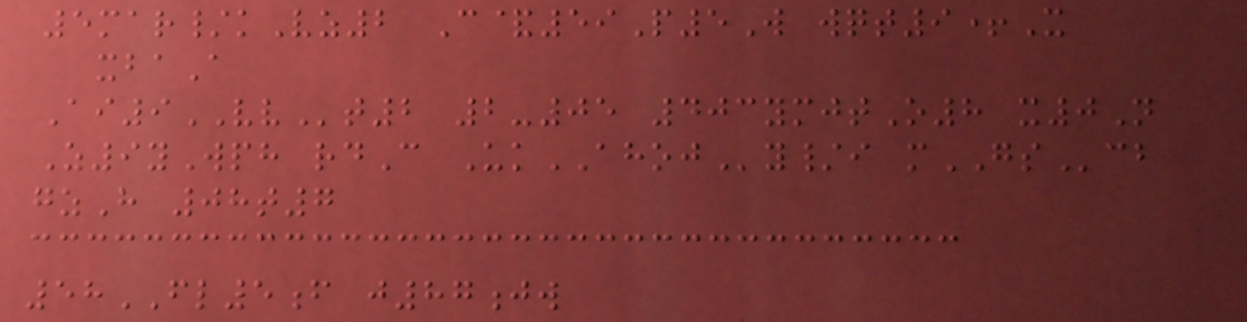5mar/kVz2 C&59P5W wqt9+X
xbaA
Ai9VVt2 2-05 403ymjtO8 x0N
Z9yWph rdC UkAHOJy/i mGScb
gzH 08t7
58FL5f j87jw
